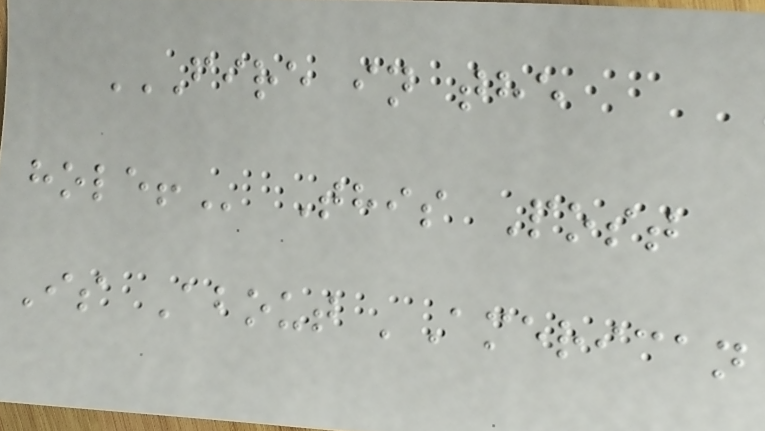FIRE IN THE
HOLE! This Post
Is About 'American
